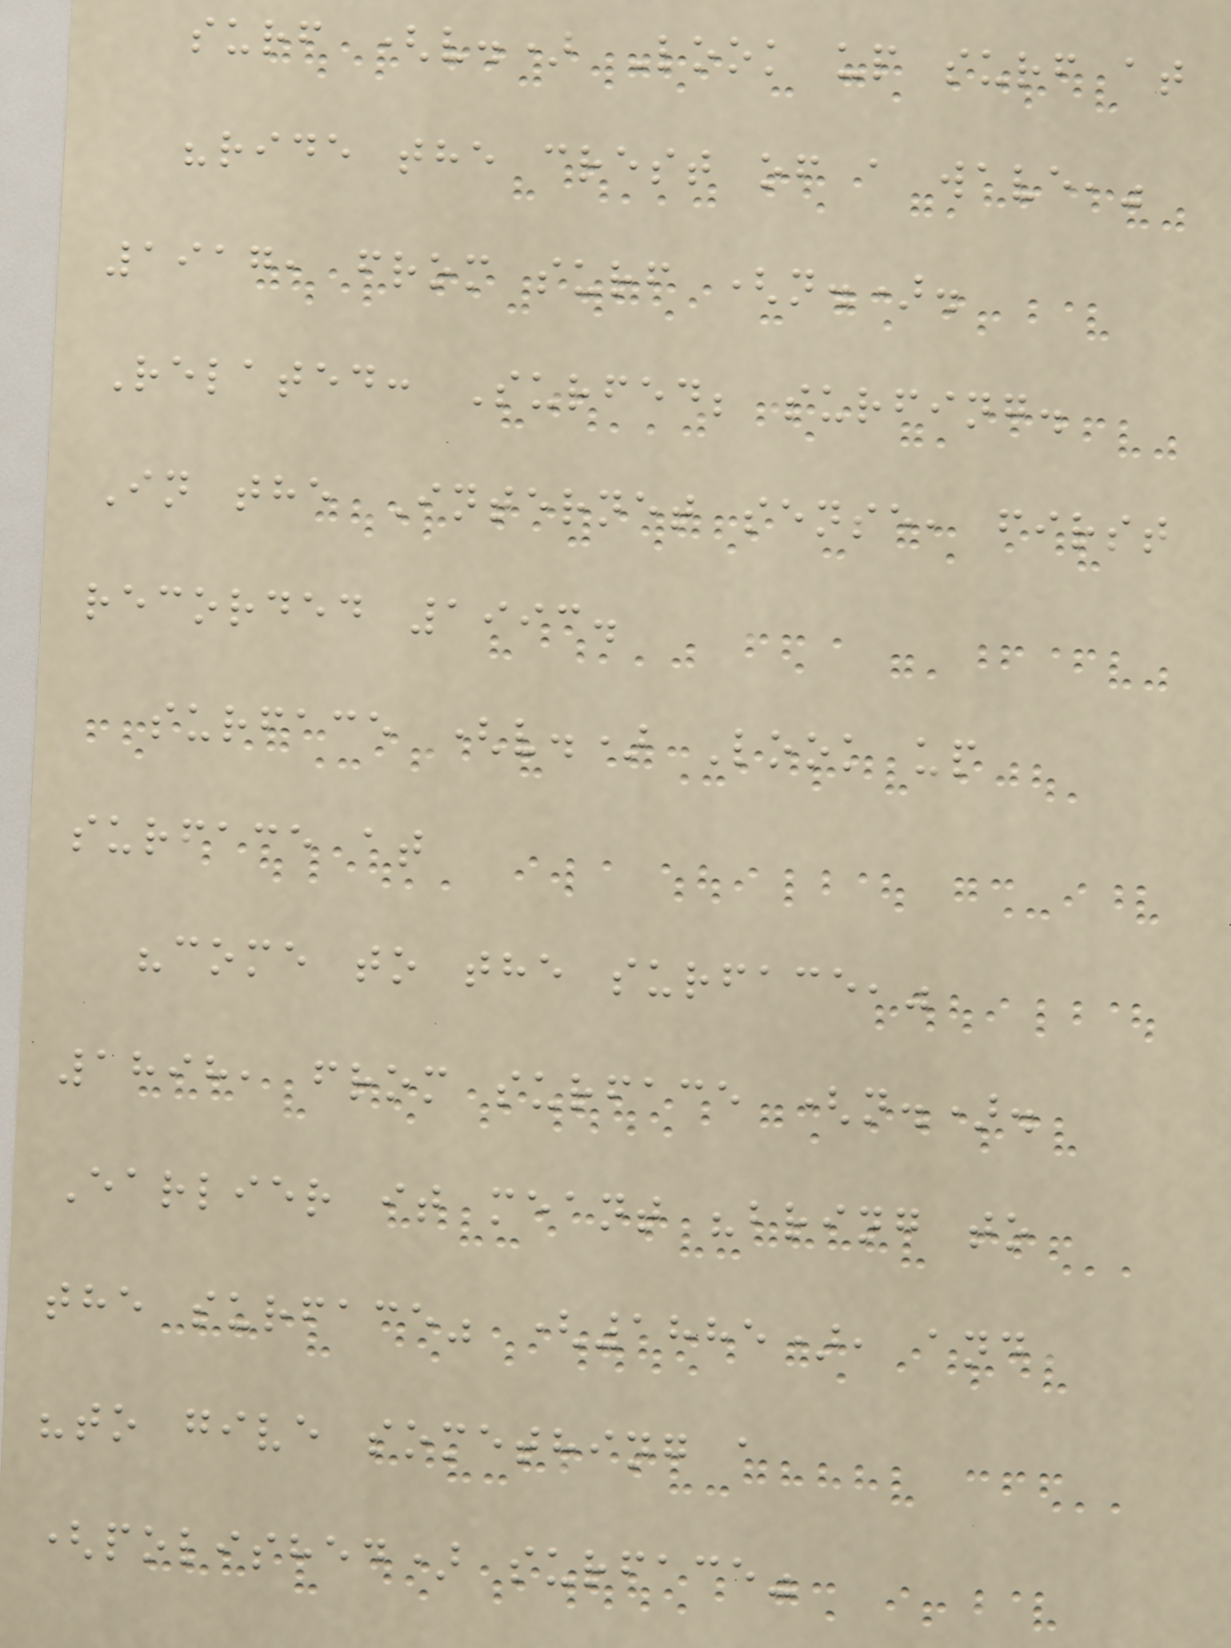surf (v.) Look up surf at
"ride the crest of a wave,"
1917, from surf (n.).
Related: Surfed; surfing.
In the Internet sense, first
recorded 1993.
surface (v.) Look up
surface at
"come to the surface,"
1898, from surface (n.).
Earlier it meant "bring to
the surface" (1885), and
"to give something a
(polished) surface"
